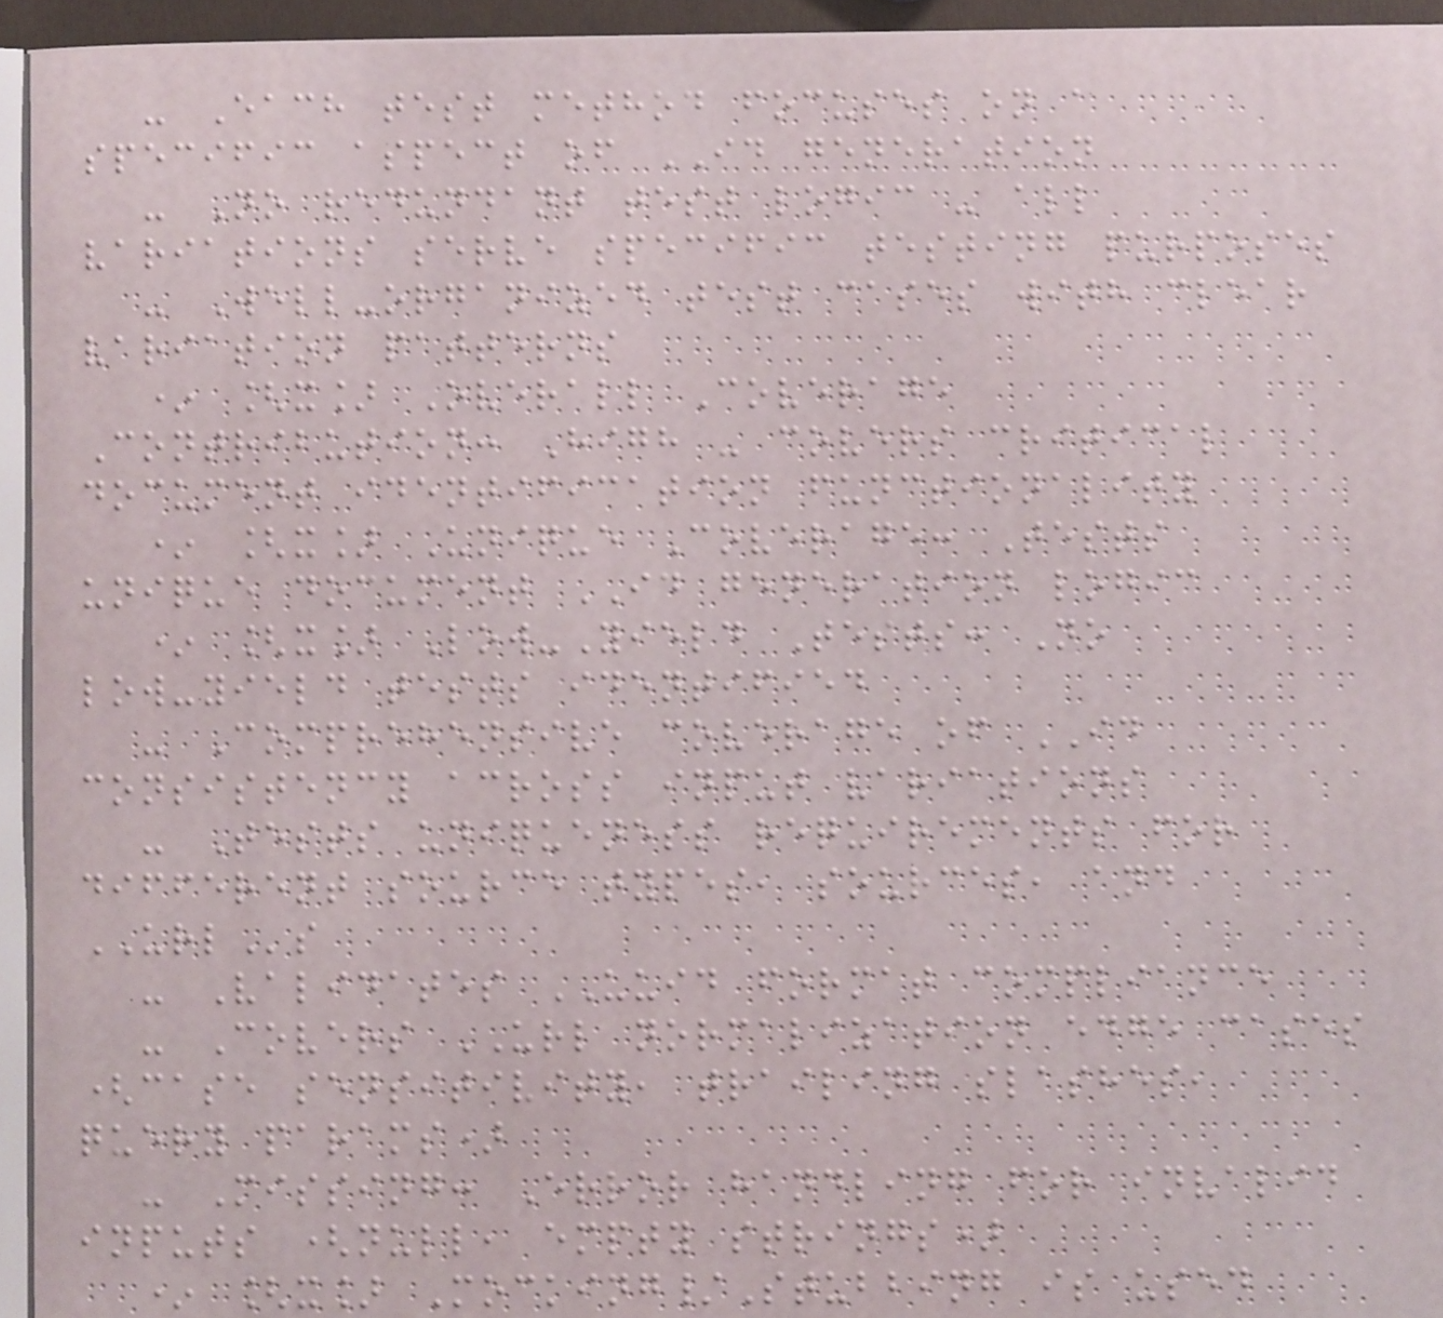- Each test method focuses on a
specific aspect of ID generation
- No redundant test logic - all
variations serve specific testing purposes
- Well-organized test cases with clear
variation patterns
* [x] Overall Coverage
Contribution: High - covers critical
document identification functionality
* [x] Unique Coverage: Tests
unique document ID generation logic
* [x] Low-Yield Tests: No
low-yield tests identified
- Comprehensive coverage of ID
consistency across input variations
- Tests uniqueness requirements for
different source types, sources, and
URLs
- Validates UUID format compliance
- Covers URL normalization edge cases
(case sensitivity, trailing slashes,
query params)
- Missing: Error handling for invalid
inputs (null, empty strings)
* [x] Mocking/Stubbing is used
